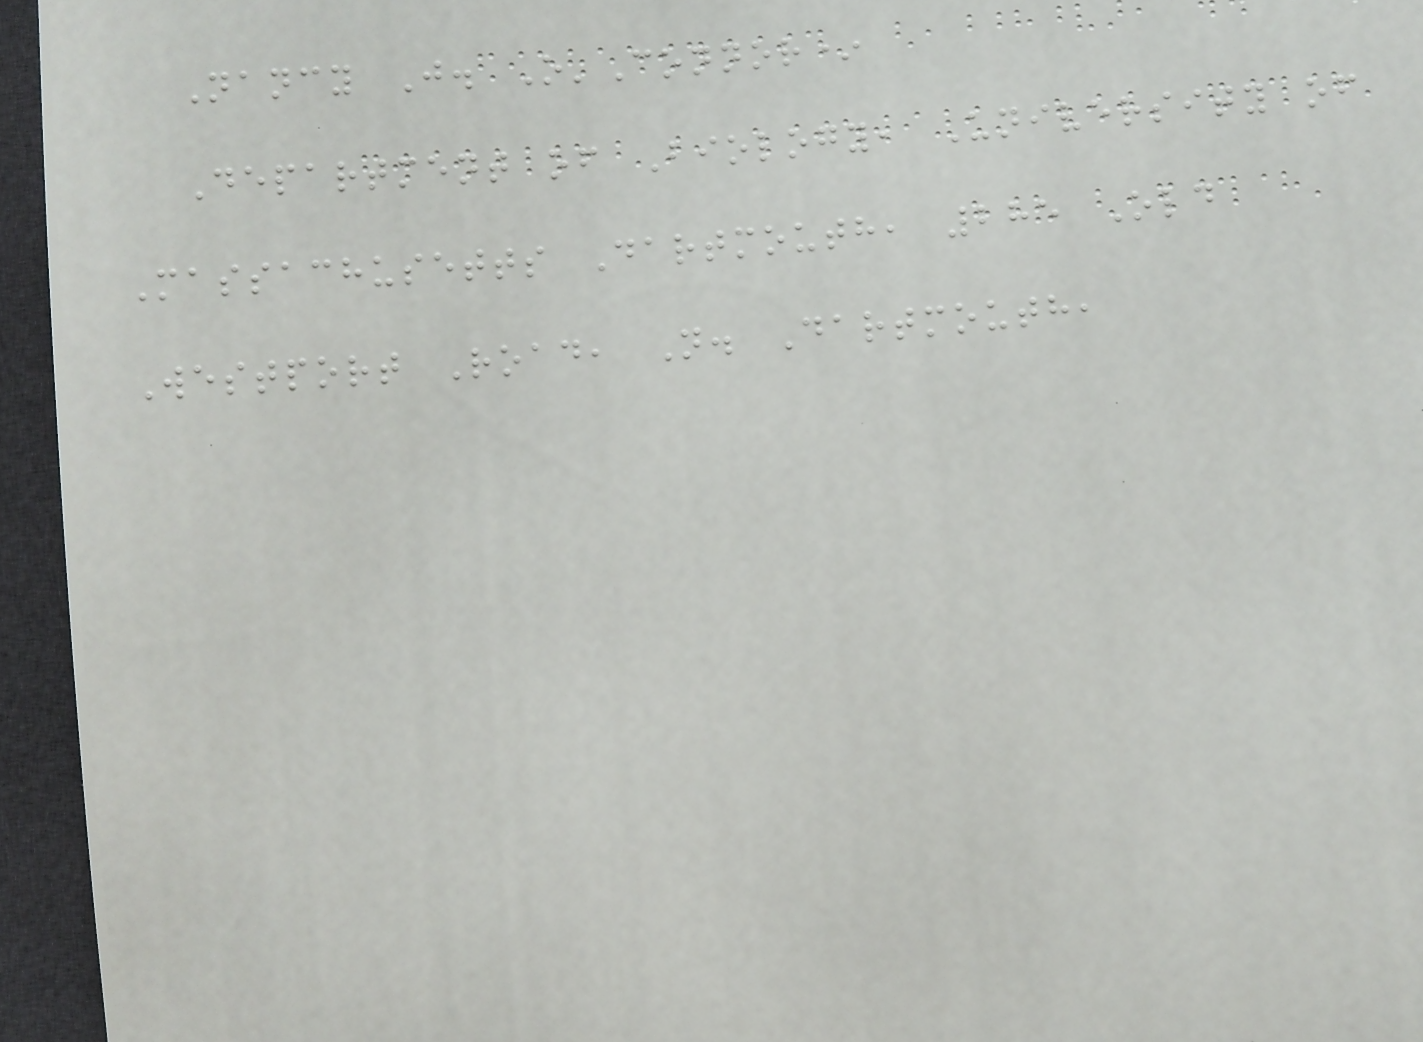Nancy J. O'Connor*
Department of Biology, University of
Massachusetts Dartmouth, 285 Old
Westport Road, N. Dartmouth,
